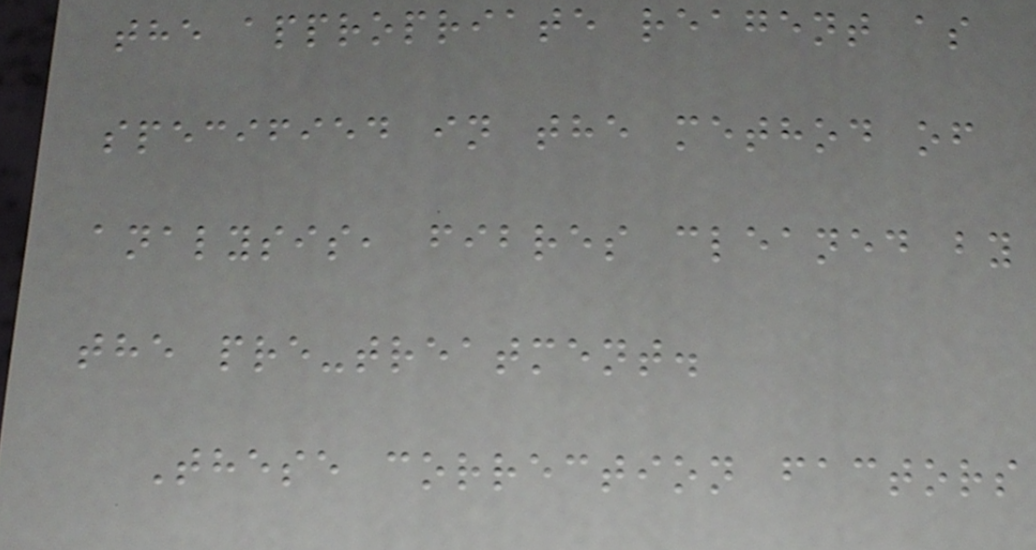the appropriate reagent as
specified in the method of
analysis, fibres cleaned by
the pre-treatment.
These correction factors
